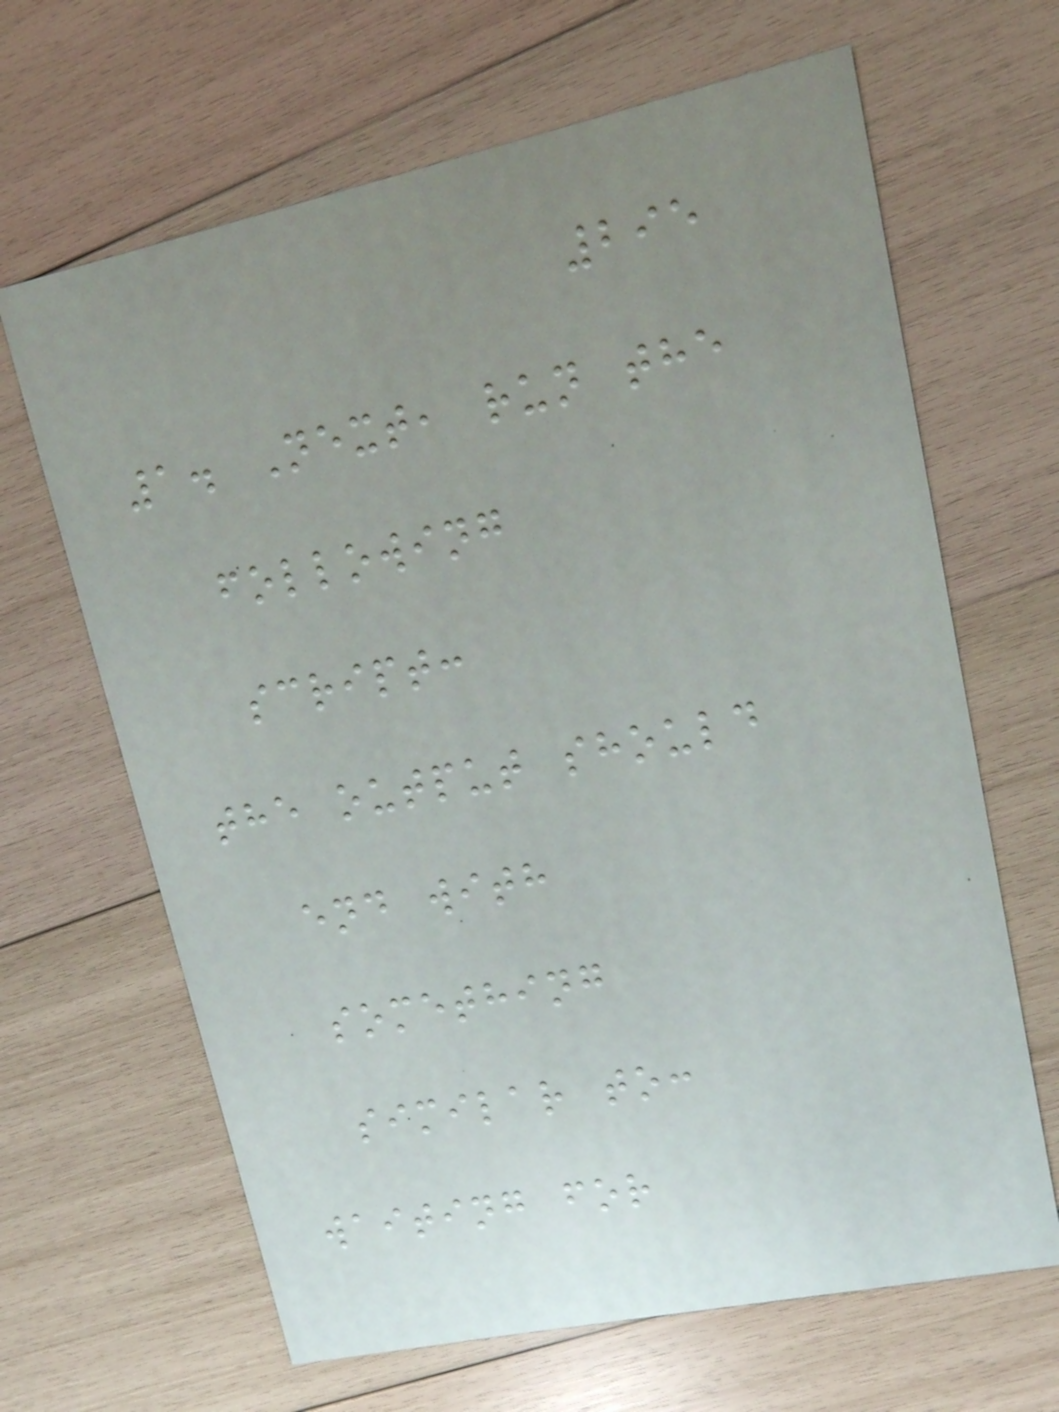295
1. Next, run the
following
script:
the output should
end with
something
similar to:
waiting for
